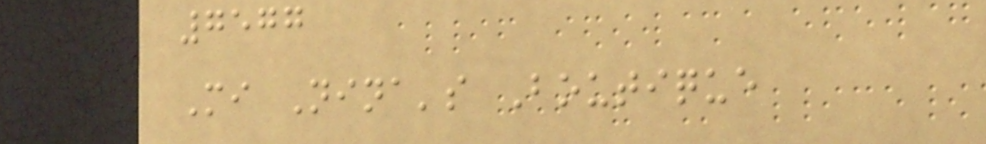7577
Mi Nina's Boutique
